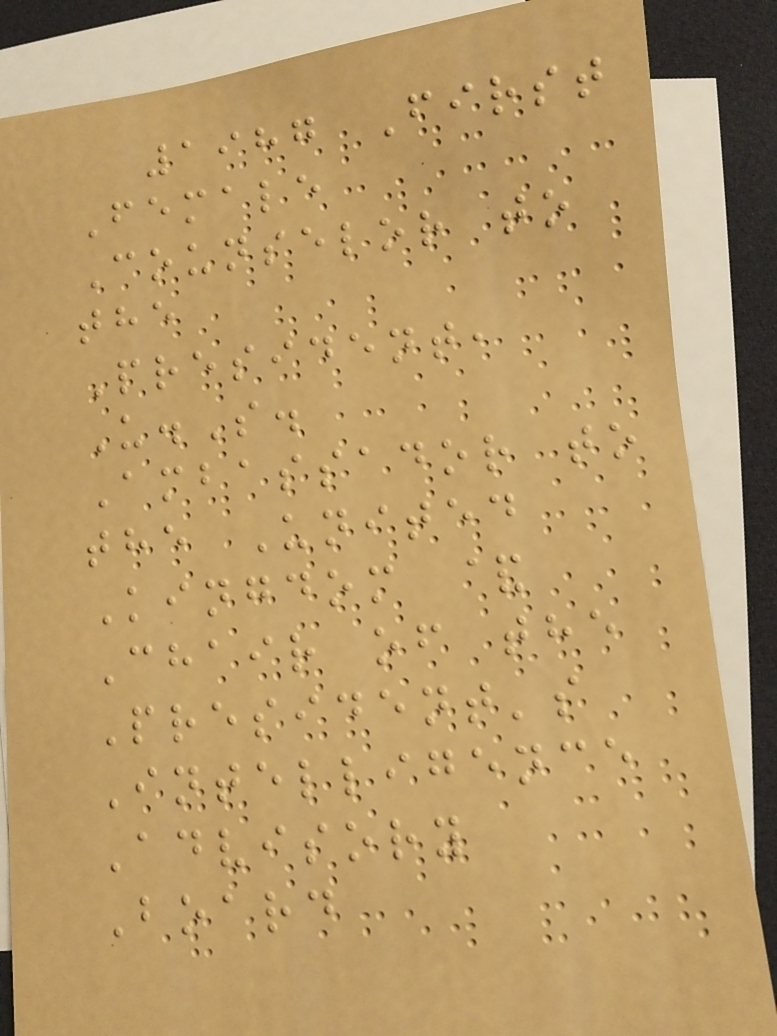1987 First
Female
Counselor to
the
President,
U.S.
Ambassador to
the United
Kingdom &
Chair of the
President's
Intelligence
Advisory
Board
